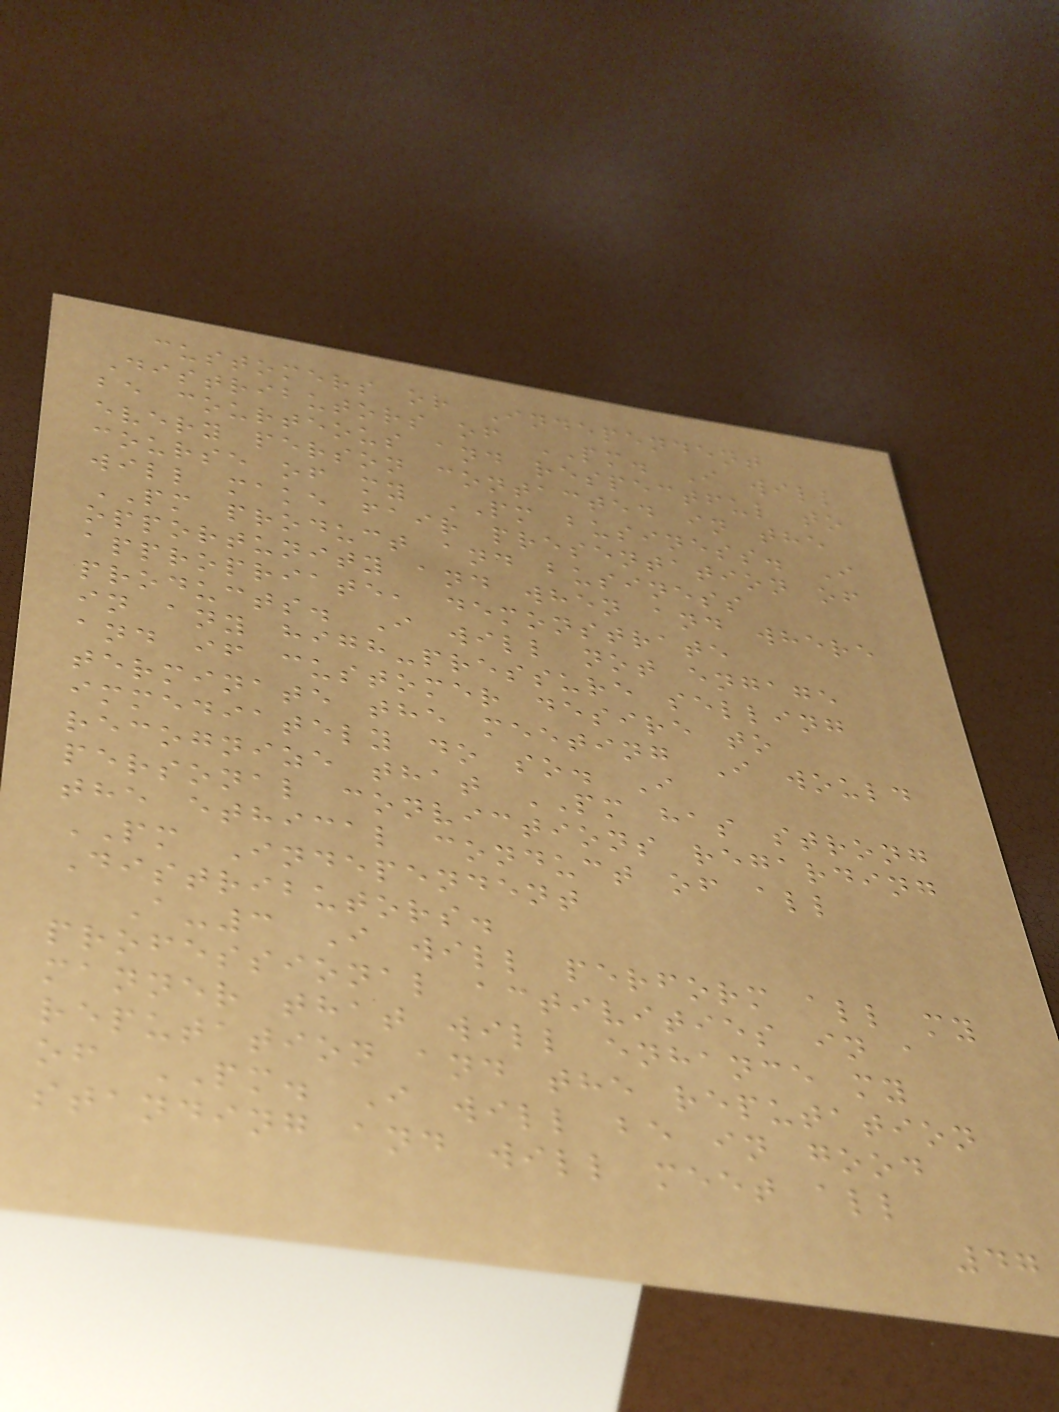customers or Independent
Distributors of PM. I will
be courteous and respectful to
every person contacted in the
course of my PM business. I
will make fair presentation of
PM product and business
opportunity and when and where
appropriate, demonstrate
products. I will not engage
in any high-pressure selling
and if customer desire to
terminate the meeting I would
immediately do so. I
recognize that PM has strong
personal convictions regarding
the ethical conduct of all
PM Independent
Distributors.
A-3 I will perform all my
professional activities in a
manner that will enhance my
reputation and the reputation
of PM. I will be in good
standing and will meet all
47
